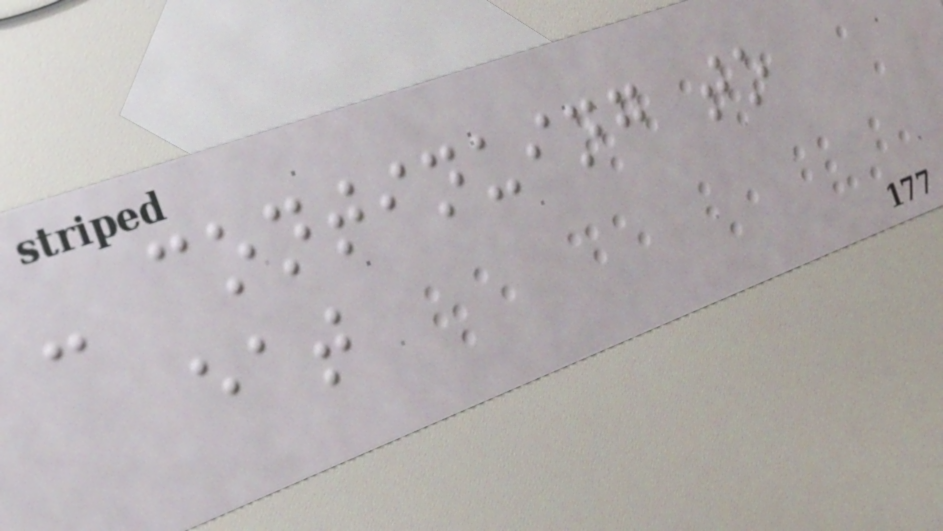- continuing to
eat
